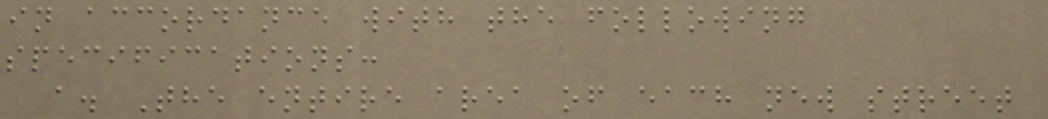in accordance with the following
specifications:
a. The entire area of each new street
